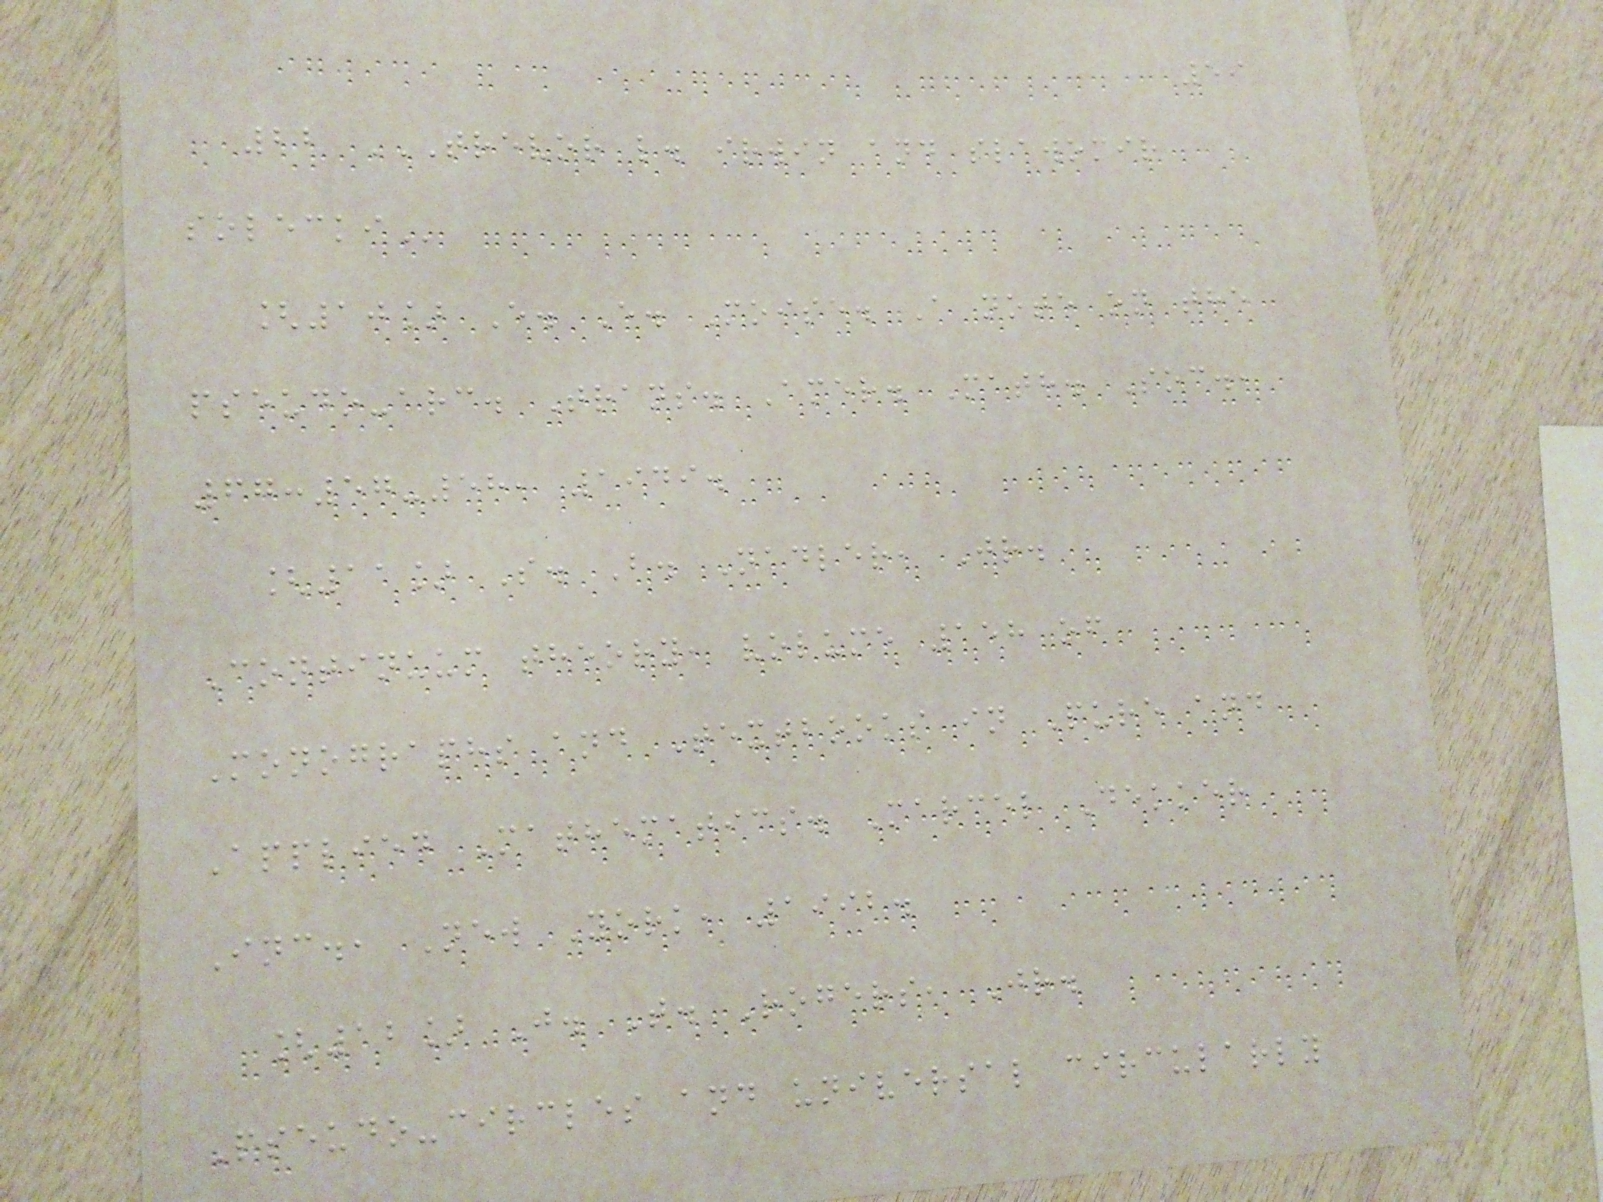59
22 TREVOR L. IRWIN AND SLAWOMIR
SOLECKI
[10] E. E. Moise. A note on the
pseudo-arc. Trans. Amer. Math. Soc.,
67:57-58, 1949.
[11] S. B. Nadler, Jr.
Continuum theory, volume 158 of
Monographs and Textbooks in Pure and
Applied Mathematics. Marcel Dekker
Inc., New York, 1992.
[12] J. T. Rogers, Jr.
Pseudo-circles and universal circularly
